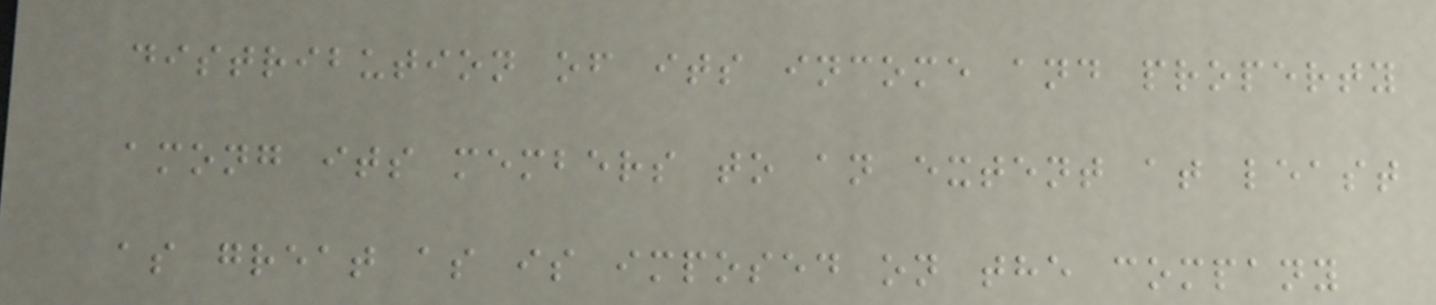distribution of its income and property
among its members to an extent at least
as great as is imposed on the company
